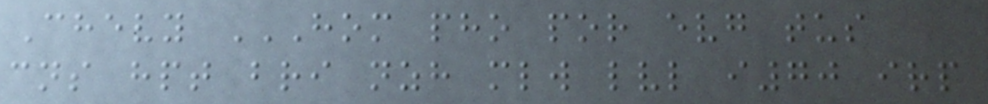Chevy HOM PHO POR EVG TUS
CNS HPT BRI NZH MLW LVL I70 IRP
